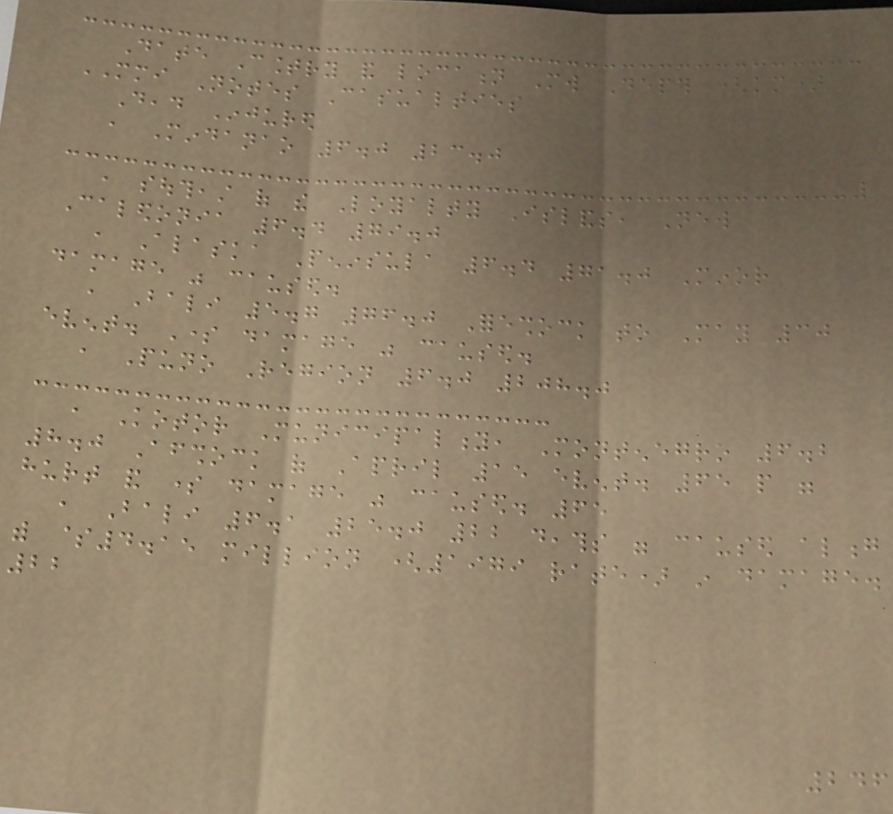Date Country and location Mw Depth (km)
MMI Notes Casualties
Dead Injured
, Mindanao 6.0 23.0
, southeast of the Loyalty Islands, New
Caledonia 6.4 79.0
, Alaska Peninsula 6.4 71.0 Minor
damage was caused.
, Bali 5.7 76.0 Foreshock to May 30
event. Some damage was caused.
, Puno Region 6.0 208.0
, Kotor Municipality, Montenegro 6.2
8.0 Aftershock of April 15 event. 65 people were
hurt and some damage was caused. 65
, Bali 6.1 25.0 22 deaths were caused along
with $4.15 million (1979 rate) in damage.
22
246
